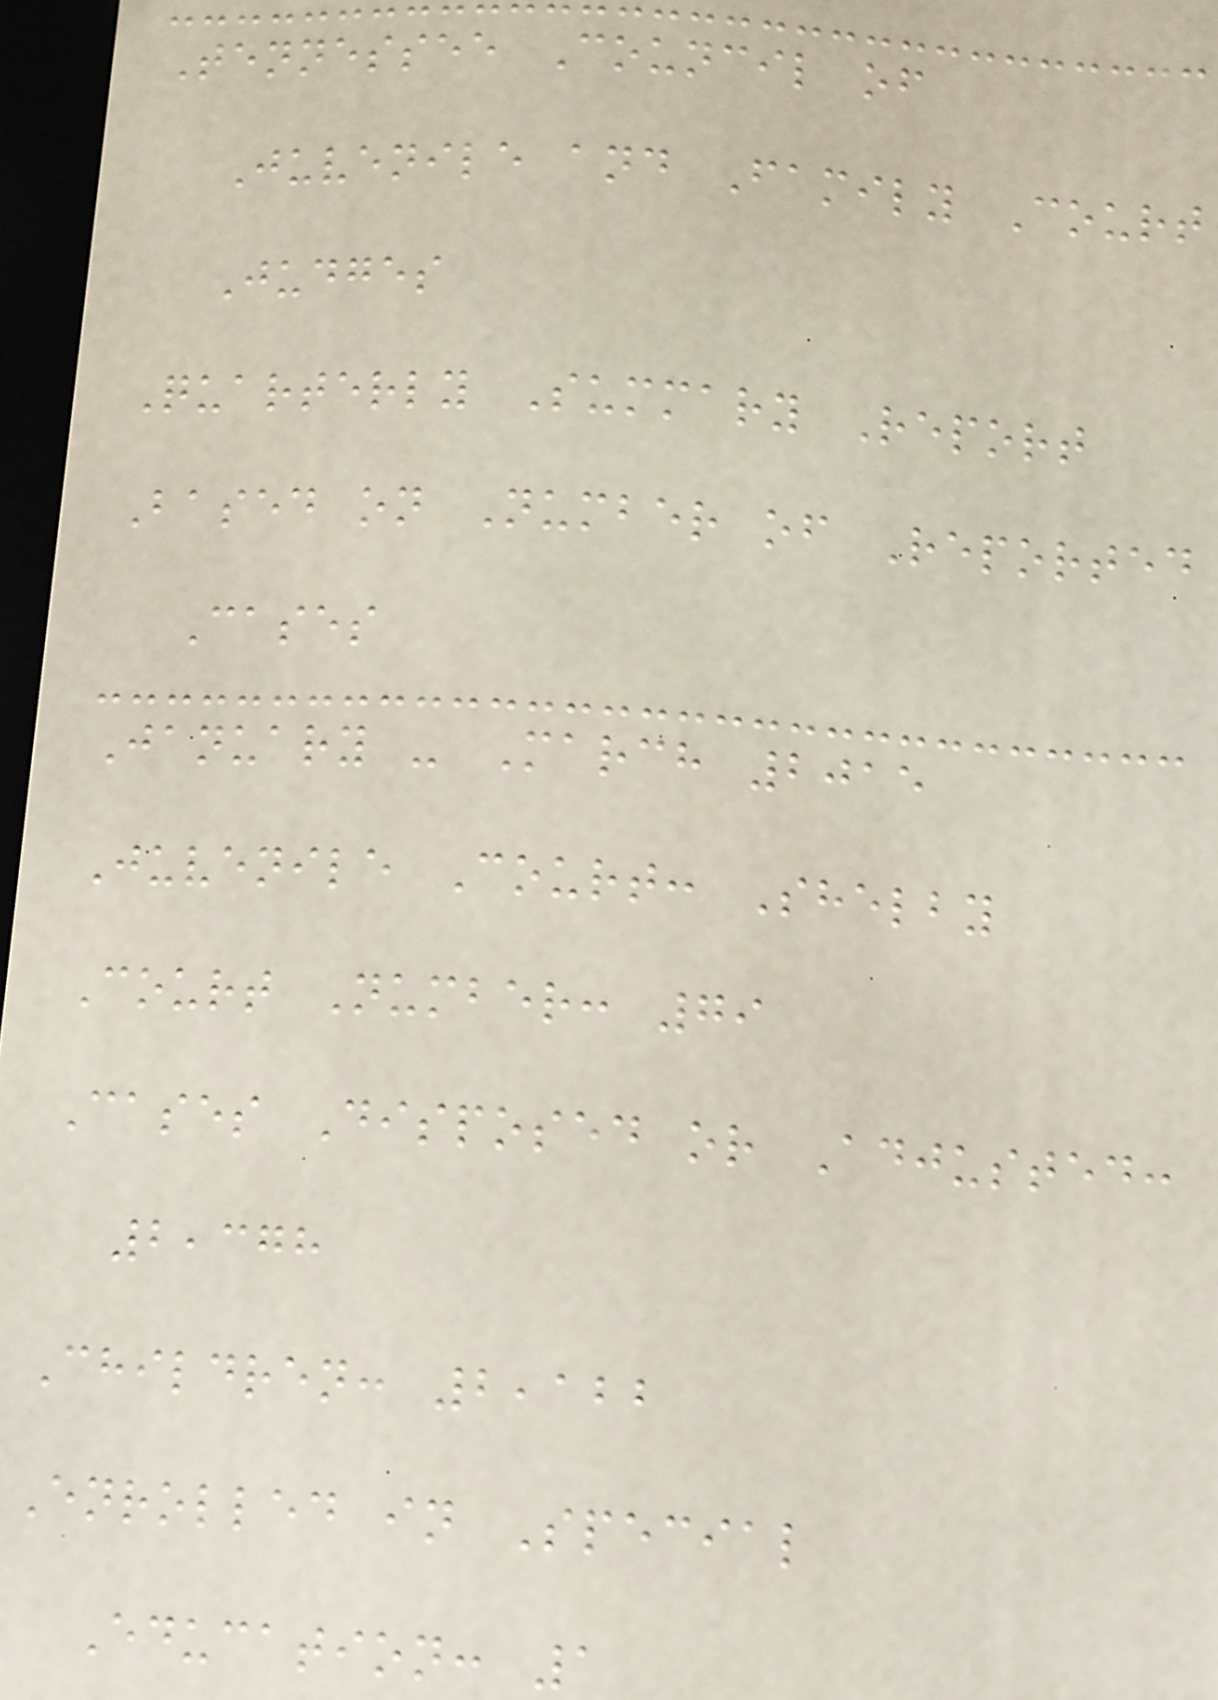Tennessee Council of
Juvenile and Family Court
Judges
Quarterly Summary Report
Based on Number of Reported
Cases
January - March 2015
Juvenile Court: Shelby
Court Number: 79
Cases Disposed or Adjusted:
2,378
Children: 2,122
Enrolled in Special
Education: 1
